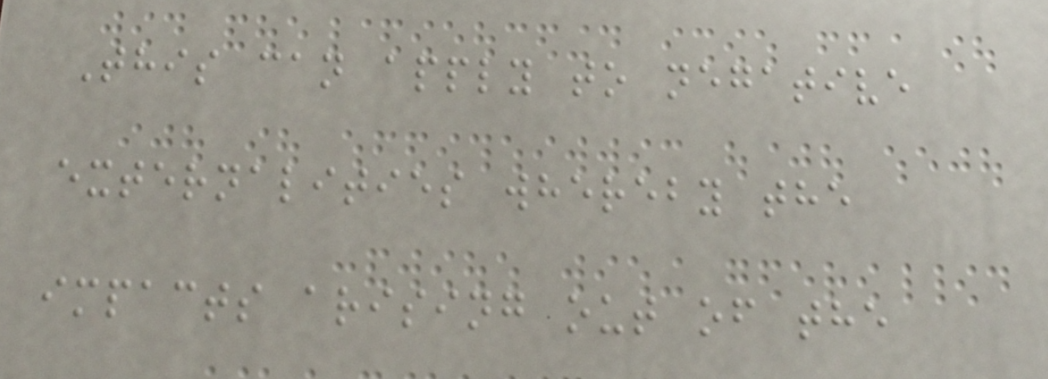This can apply to negative
externalities whereby the
impacts arising out of the
